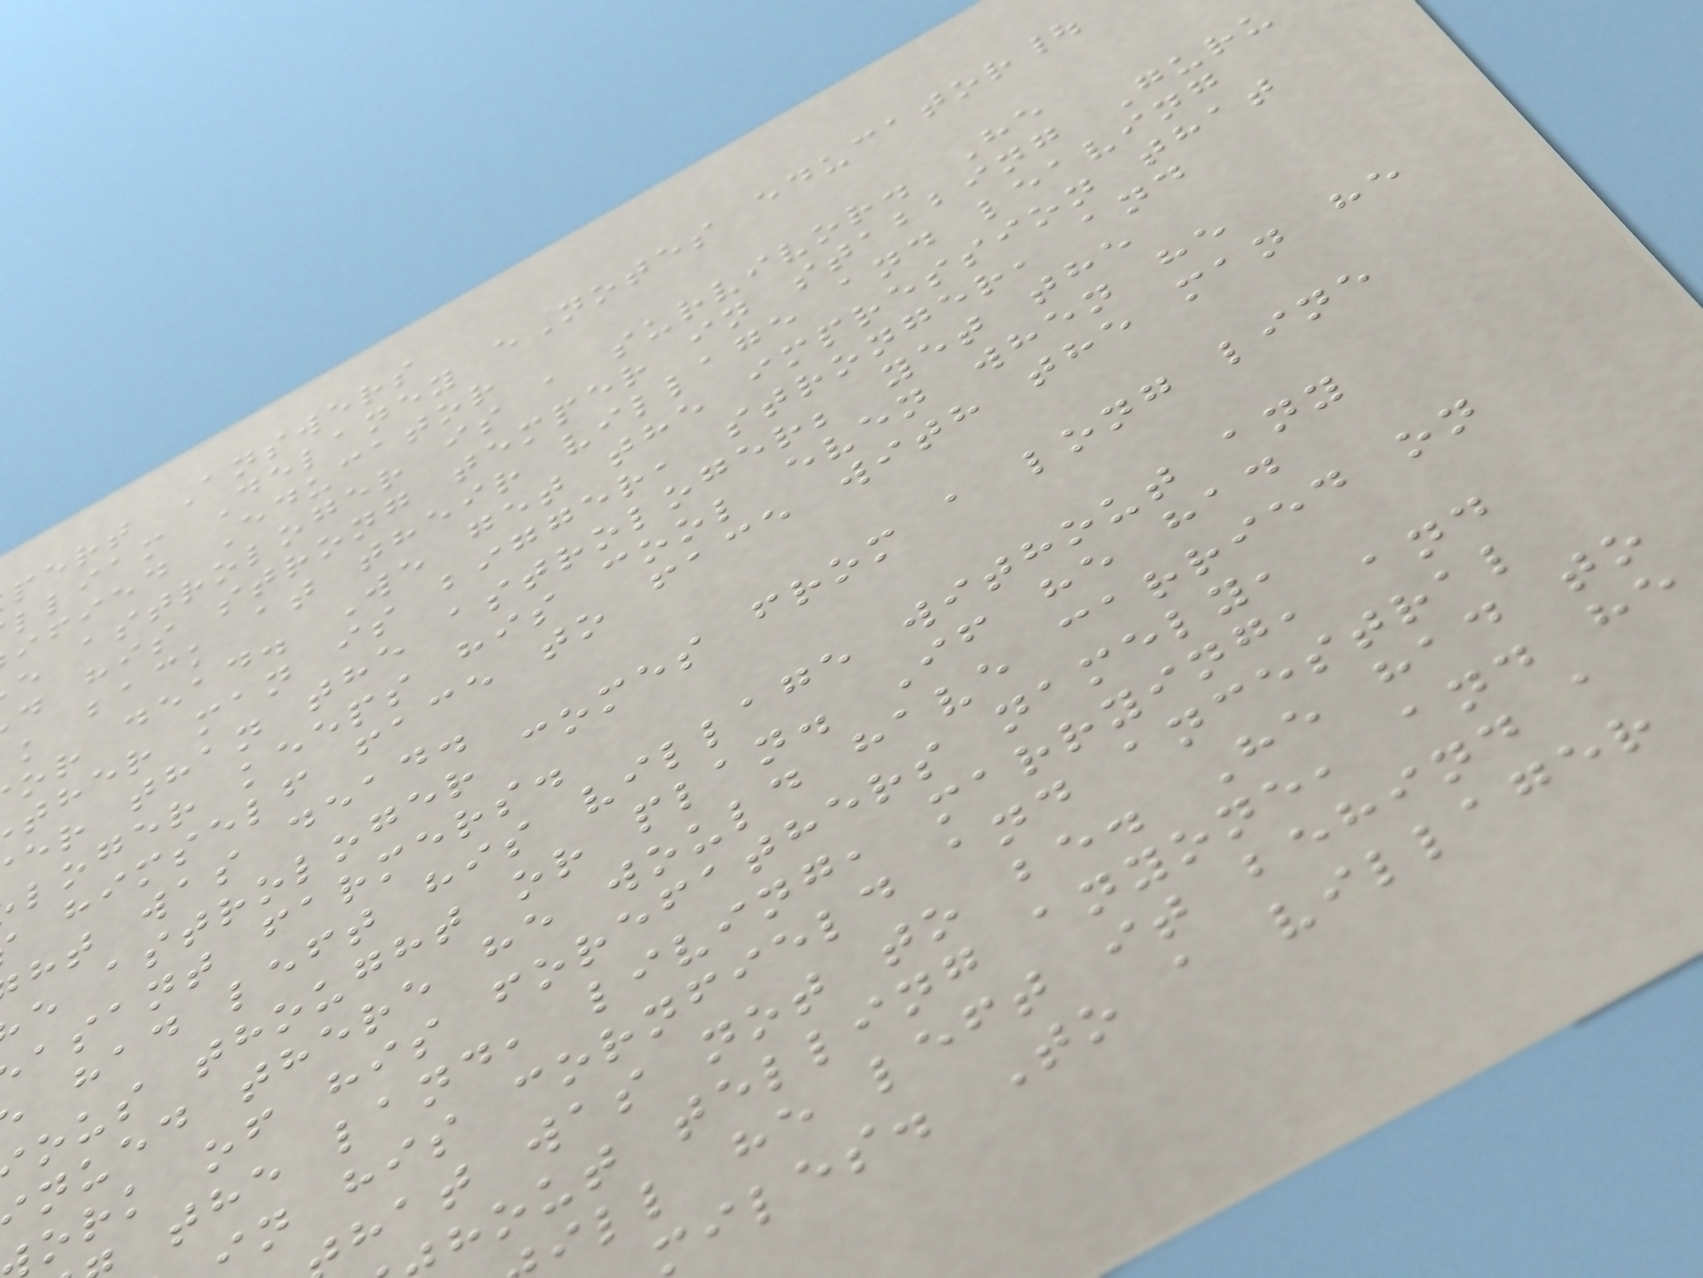pert Answers
lliam Delaney eNotes educator|
ified Educator
e astrologer is a survivor. He
d his strong temper in stabbing Guru
k back at their village and leaving
or dead. We get the impression that
ther man is bigger, stronger, and
er than the astrologer; yet the
loger keeps his cool even when he
himself face to face with the man he
ht was dead.
e astrologer comes from a long line
asant farmers.
had left his village without any
ous thought or plan. If he had
nued there he would have carried on
ork of his forefathers namely,
the land, living, marrying, and
in his cornfield and ancestral
hat was not to be. He had to
hout telling anyone, and he
ill he left it behind a
iles. To a villager
